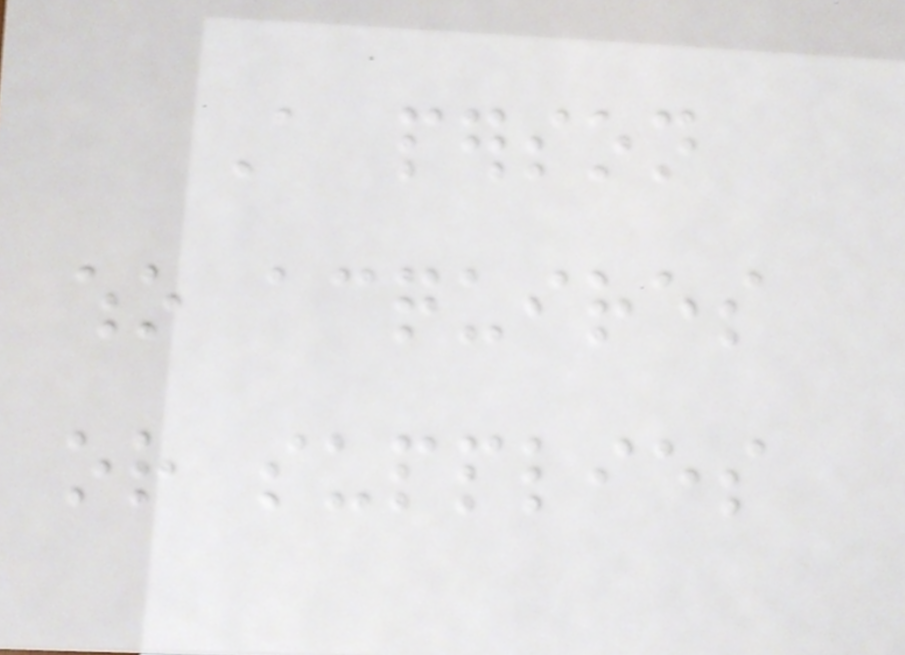A person
who acquires
or supplies
